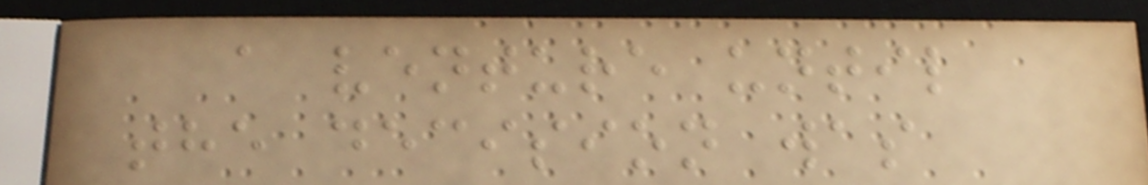a venture until
the decision was
